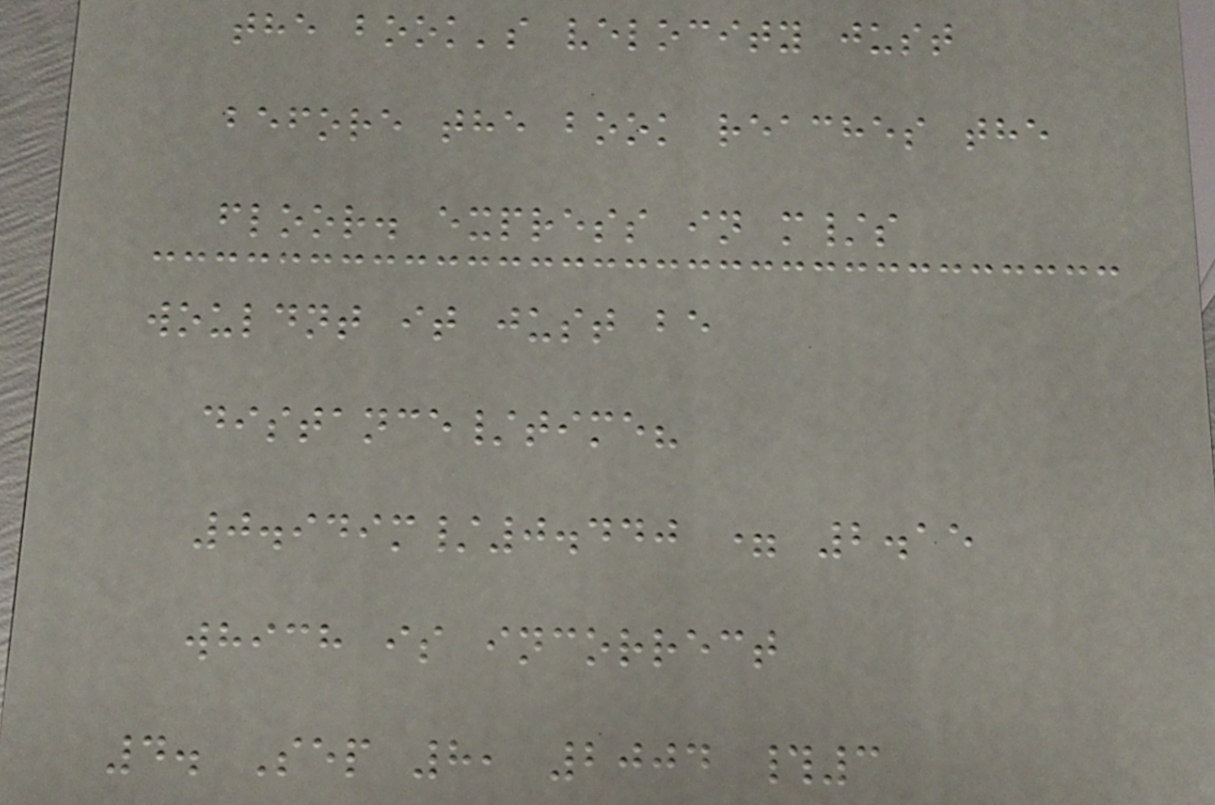the book's velocity just
before the book reaches the
floor. express in m/s
wouldnt it just be
distance/time?
0.949m/0.440 = 2.15
which is incorrect
4. Sep 8, 2004 #3
